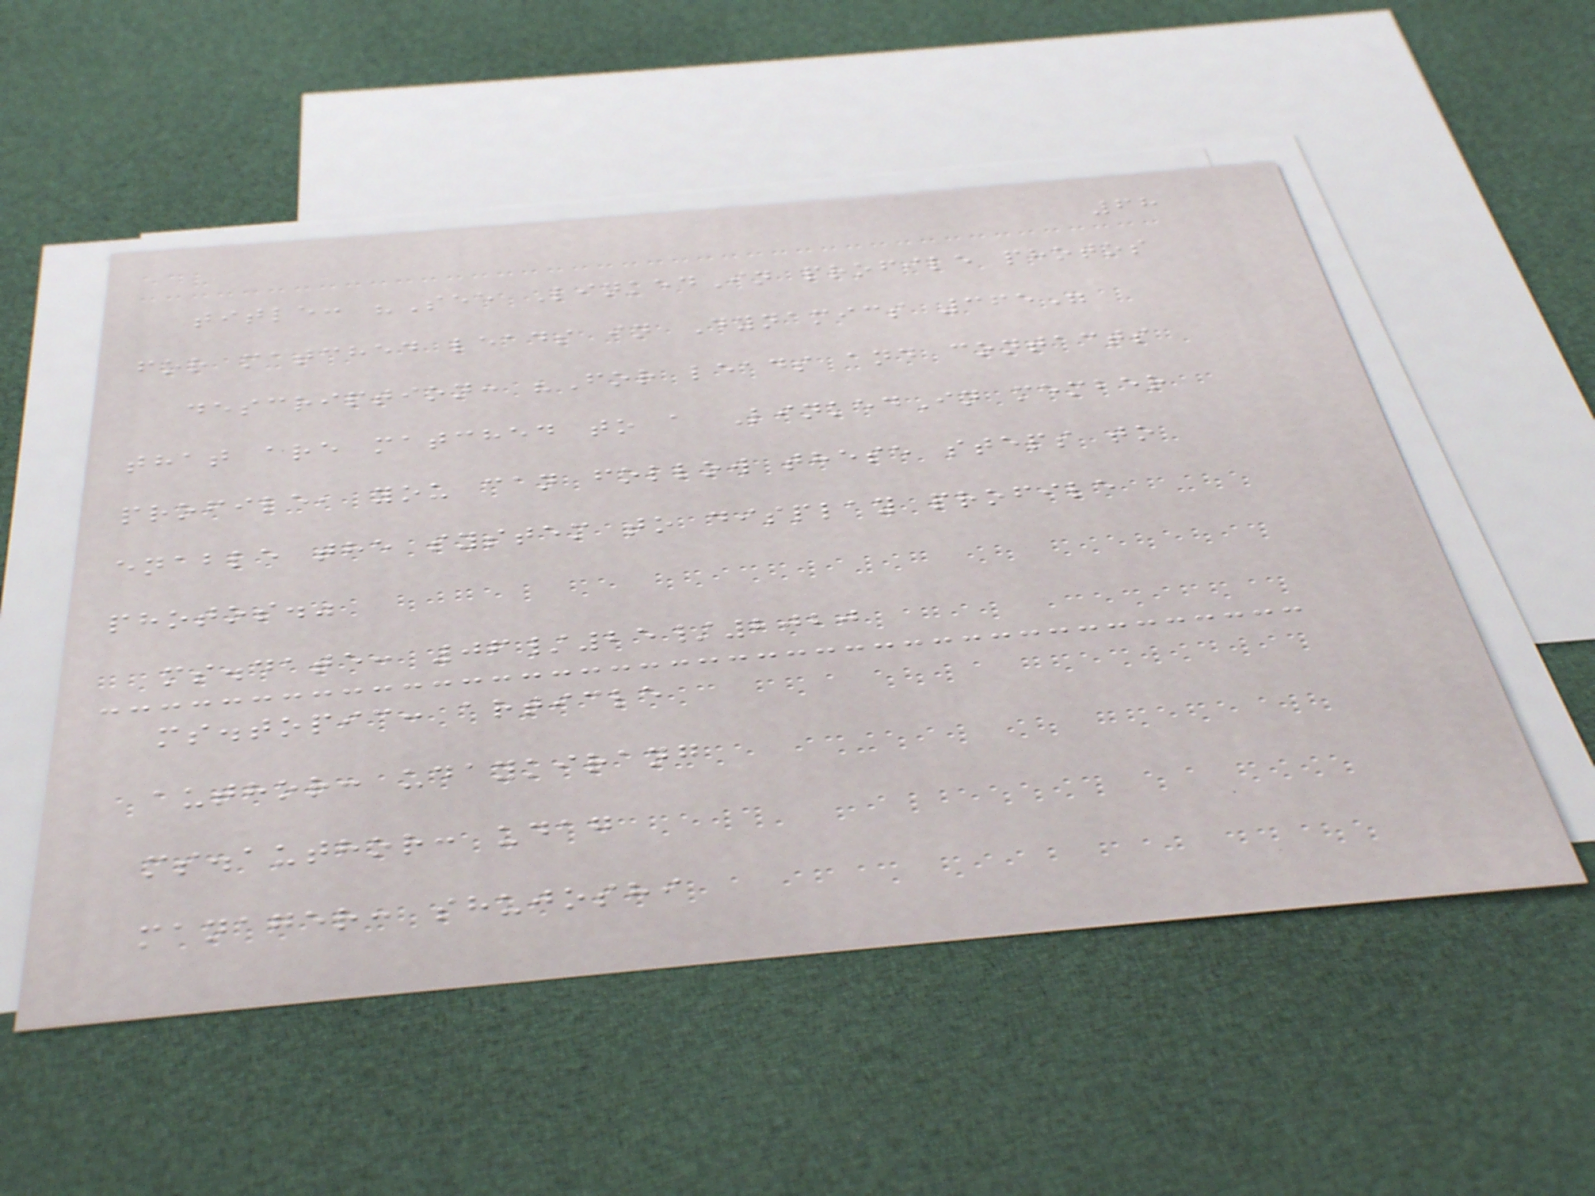68
title: "See LinkedIn profile photos
for matched leads in Dynamics 365"
description: "For leads and contacts
that are matched to a LinkedIn member
profile, you can follow these steps to
enable the system to display profile
photos."
ms.date: 06/25/2020
ms.topic: article
author: udaykirang
ms.author: udag
manager: shujoshi
